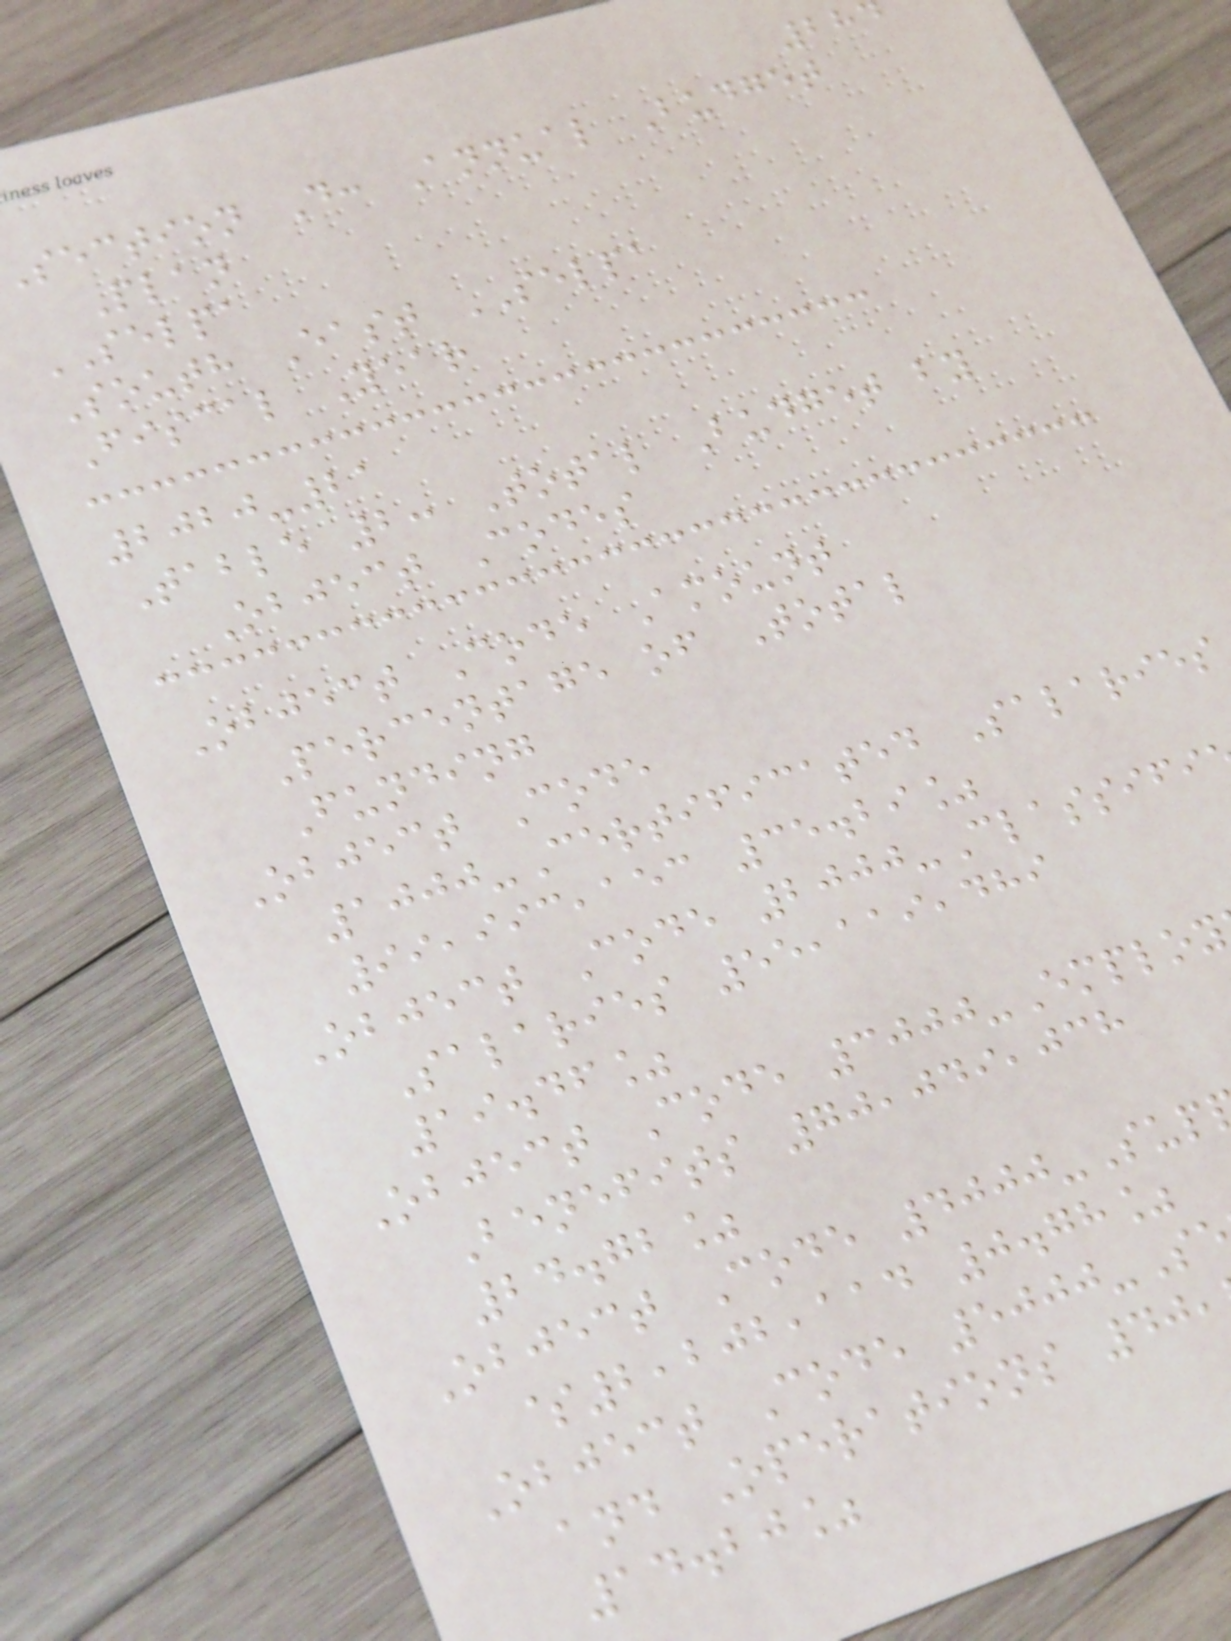section D: Annual Budget
Plan
SELPA
South East SELPA
Fiscal Year
2020-21
Table 2: Total Budget by
Object Codes
Object Code Amount
Percentage of Total
Funding
Object Code
1000-Certificated Salaries
99,993,153 35.29%
Object Code 2000-Classifi
Salaries 55,119,489
19.46%
Object Code 3000-Employ
Benefits 70,049,038
24.72%
Object Code 4000-Sup
$2,202,114 0.78%
Object Code 5000-S
and Operations 40,
14.20%
